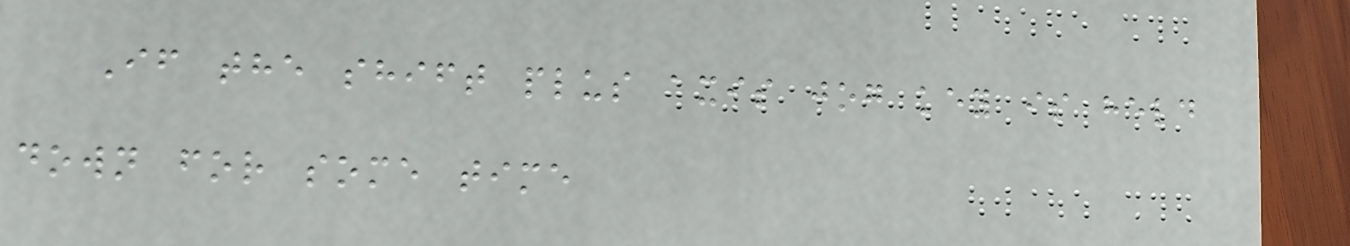If the shift plus axis jog key is held
down for some time
